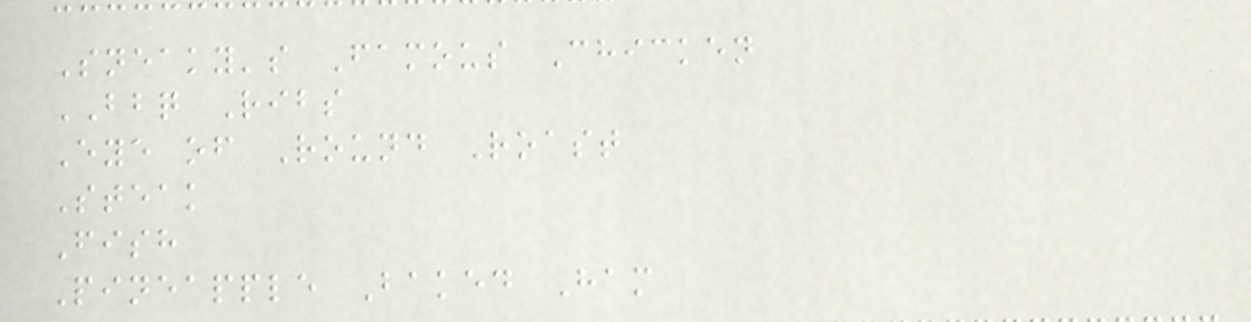Sneaky's Famous Chicken
BBQ Ribs
Eye of Round Roast
Steak
Fish
Pineapple Baked Ham
